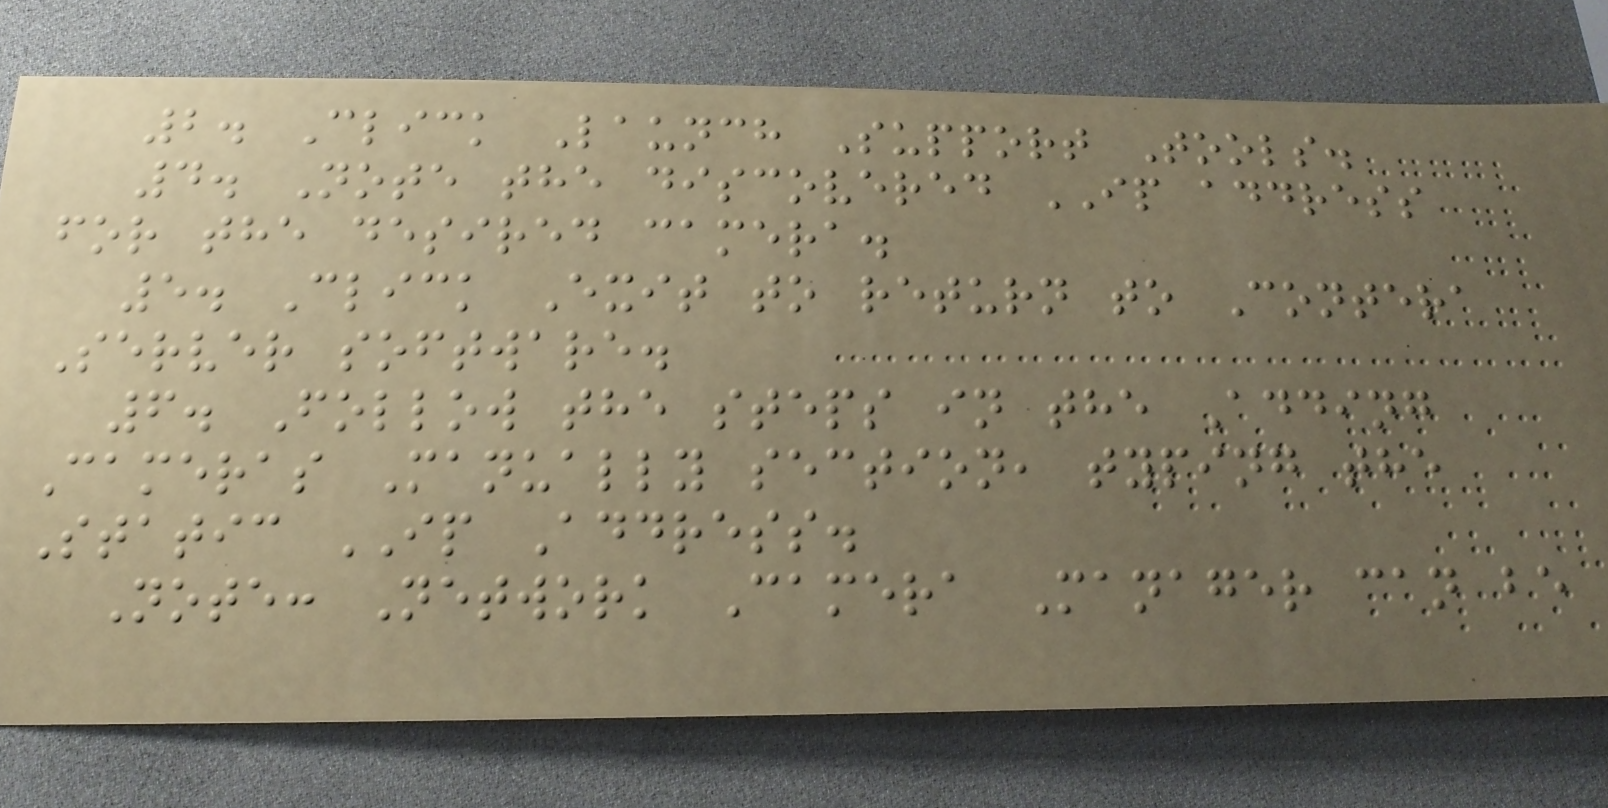2. Click Launch Support Tools.
4. Note the discovered IP address
for the desired camera.
5. Click Exit to return to Contera
Server software.
6. Follow the steps in the Adding
Cameras Manually section, typing the
Static IP Address.
Note: Network Camera Manager can be
